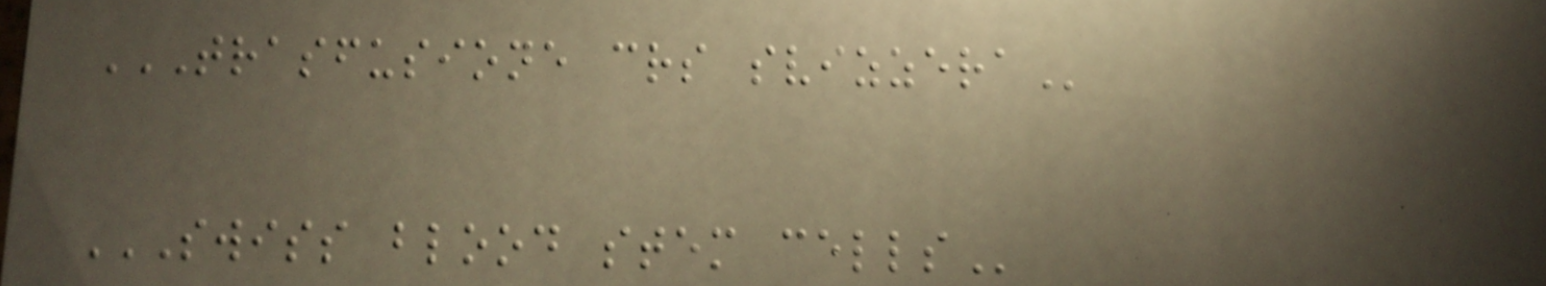TRASFUSIONE CRS SVIZZERA
SWISS BLOOD STEM CELLS
